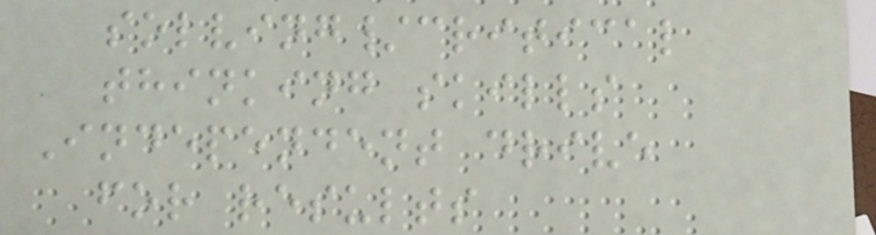solving/critical
thinking skills
Independent drive
for results
